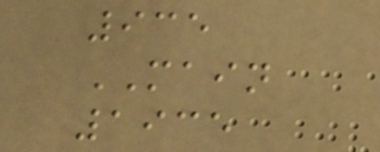935
MAIN
1935
